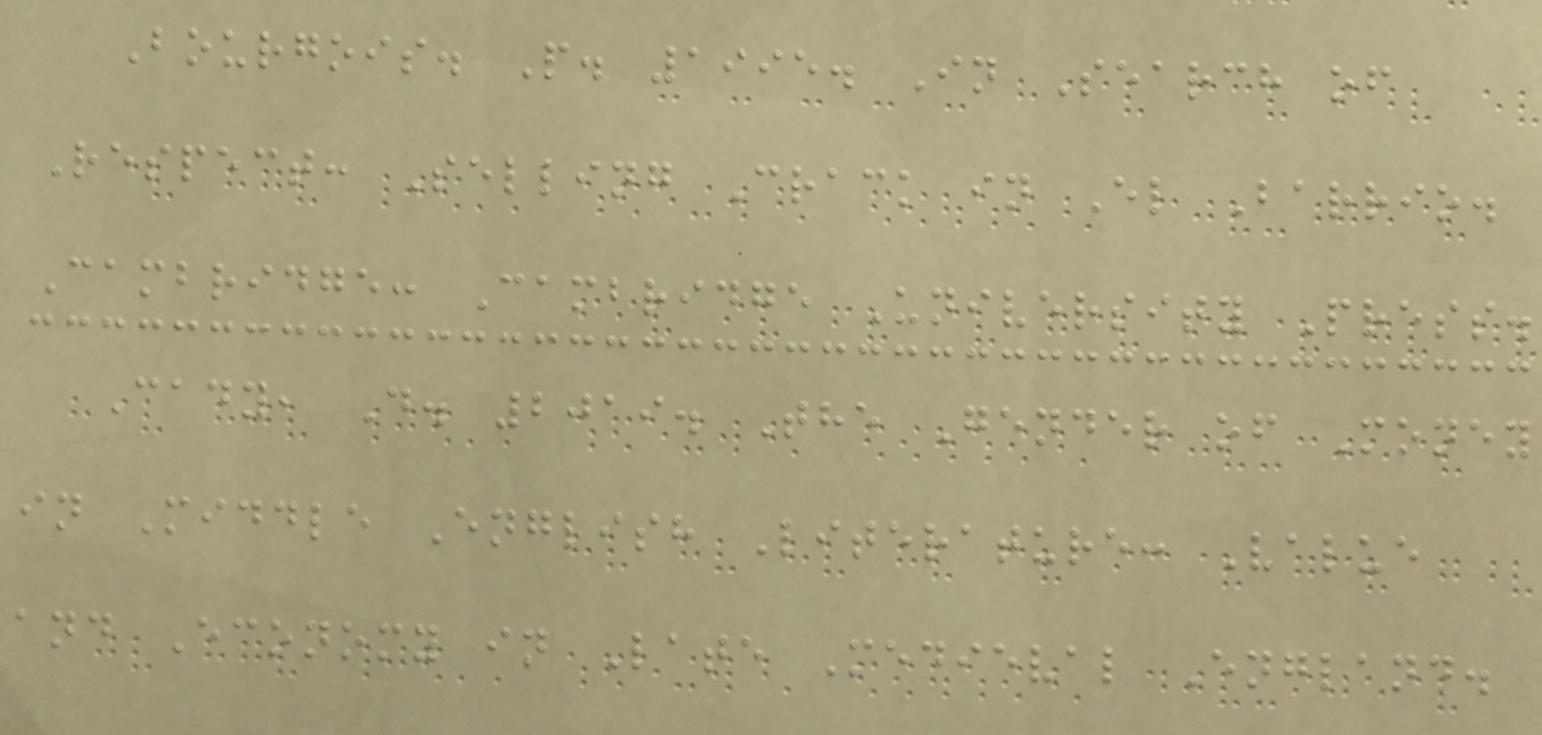Bourgois. P. 1995. In Search of
Respect: Selling Crack in El Barrio.
Cambridge: Cambridge University Press.
Cady, D. 2019. The Gender of Money
in Middle English Literature: Value
and Economy in Late Medieval England.
